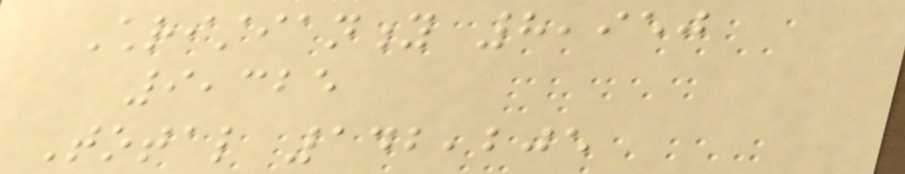Christianity 8,950
9,325
Total 142,205
